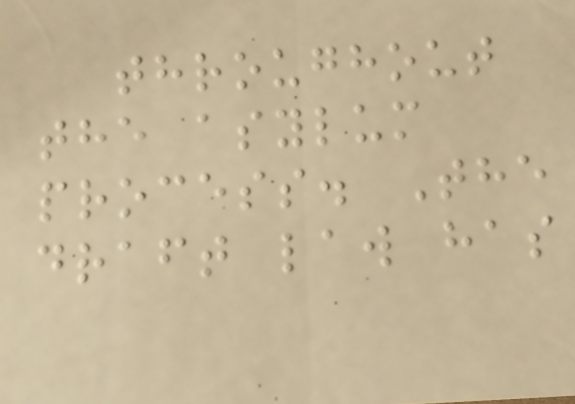throughout
the asylum
process. The
draft law has
